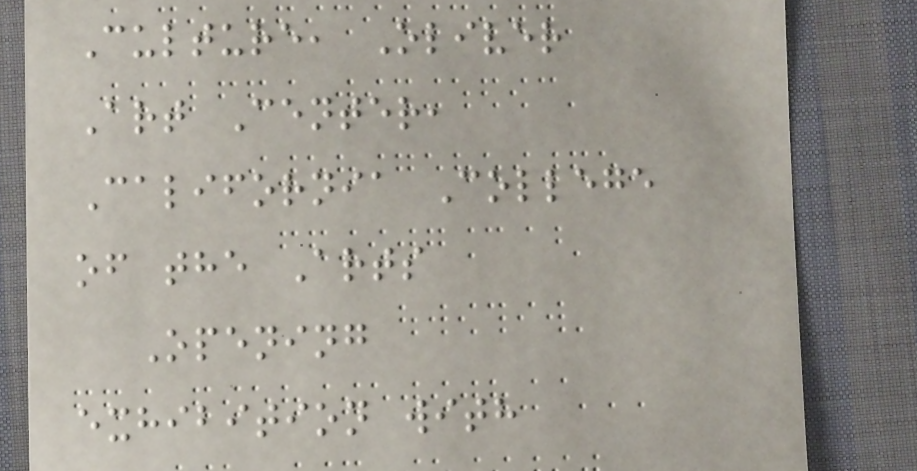Culture, Oliver
Art Center,
California College
of the Arts
Opening
exhibition with
